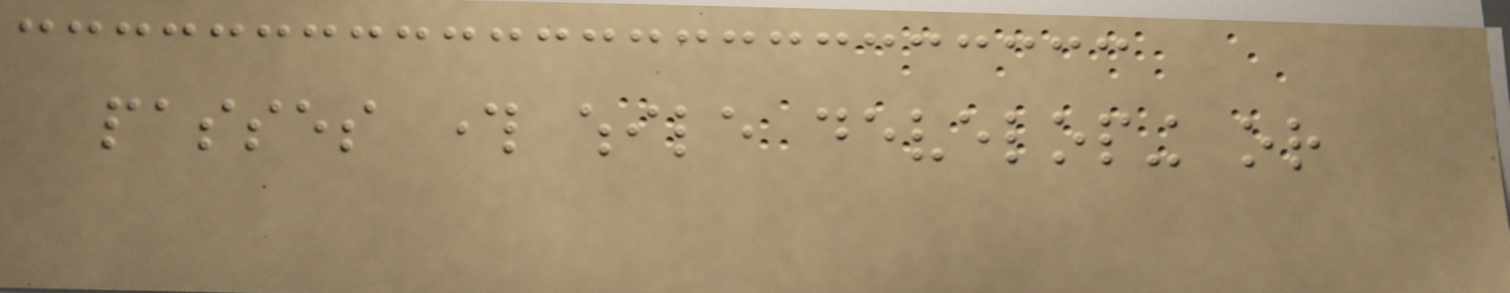passes through while developing or
